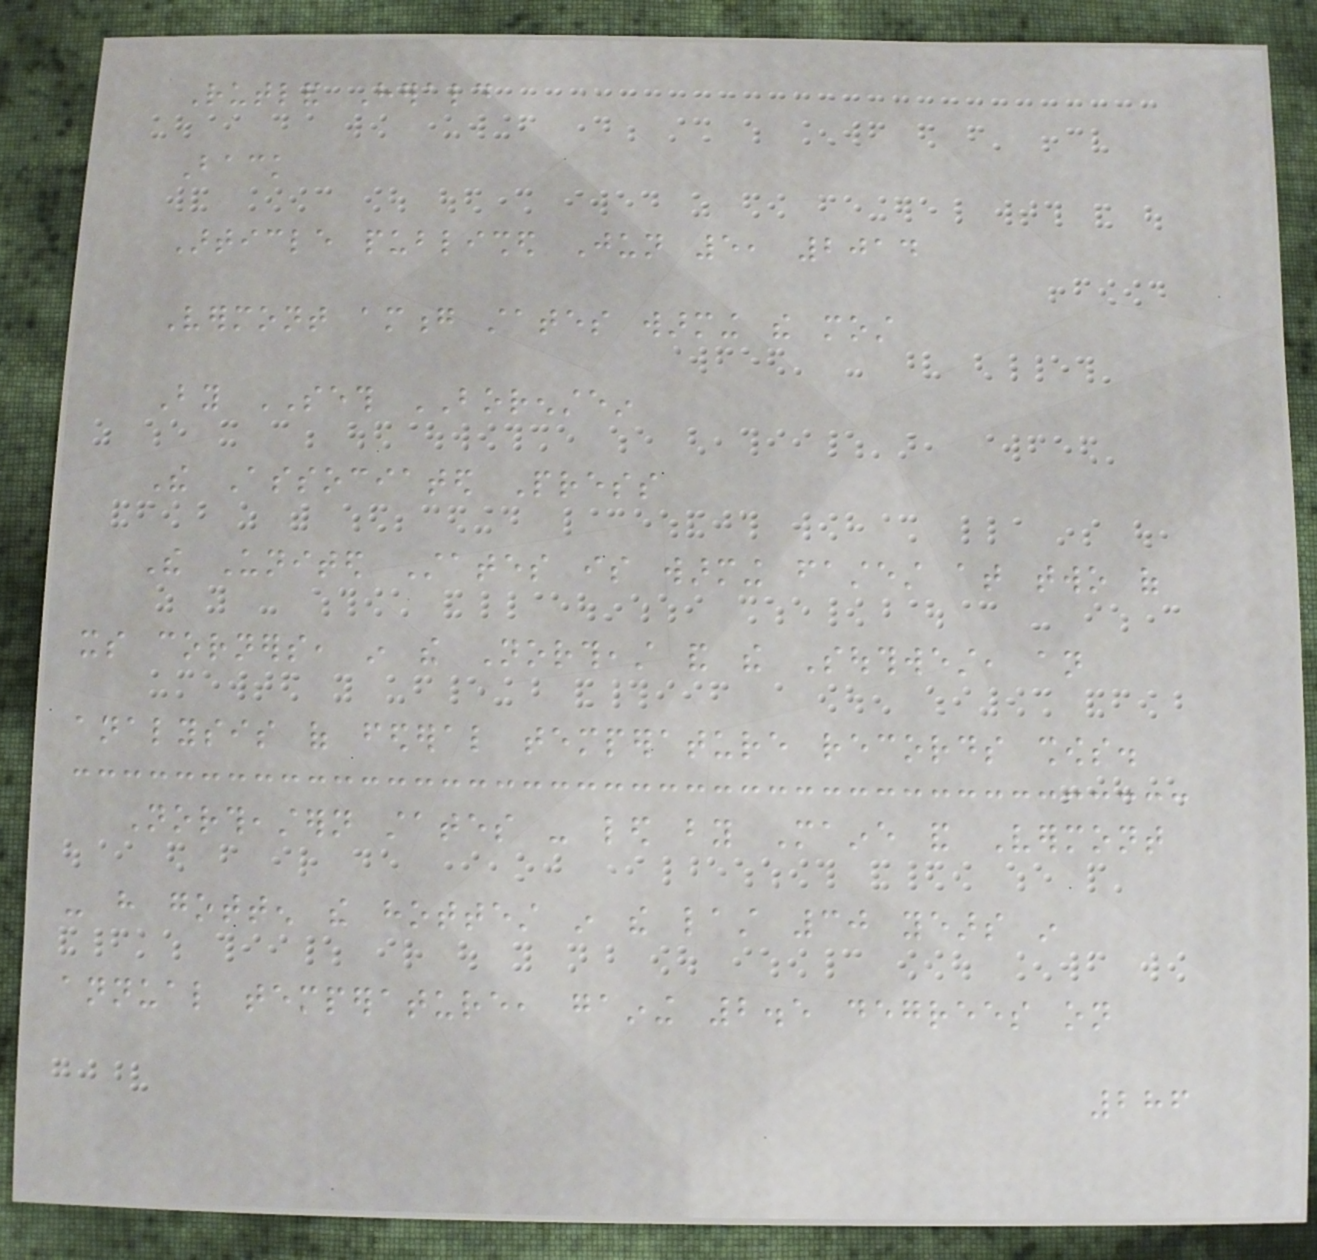Rutland Herald
Back
Article published Jun 5, 2014
Vermont among states warming the most
By SETH BORENSTEIN
The Associated Press
The United States is warming fastest at two of
its corners, in the Northeast and the Southwest, an
analysis of federal temperature records shows.
Northeastern states - led by Maine and Vermont
- have gotten the hottest in the last 30 years in
annual temperature, gaining 2.5 degrees on
286
